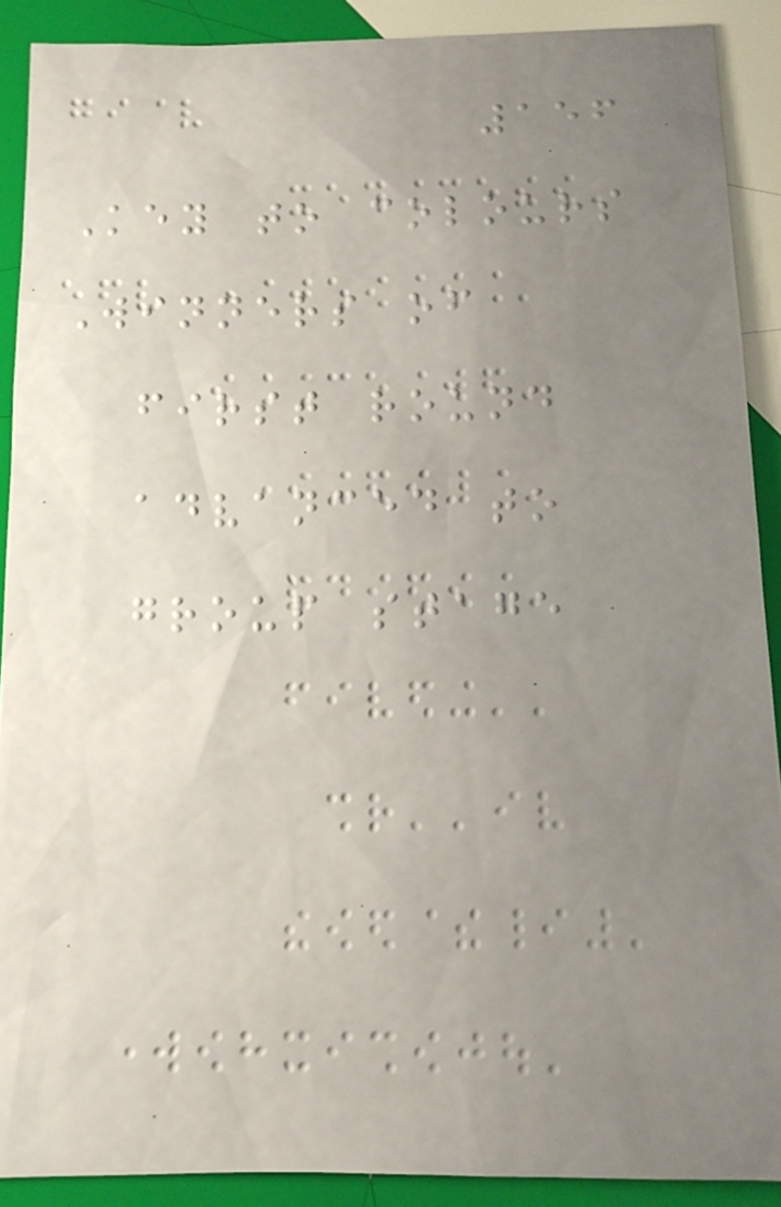156
Key to colours
Winners of
first round
advanced to
group stage
